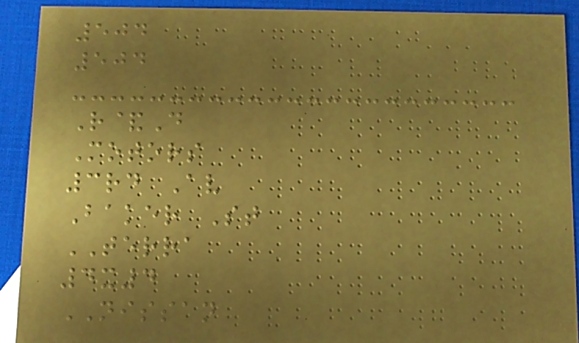504
504
R&D
Motors
3rd Av
Baker St
TERRA
4x4
NISSAN
